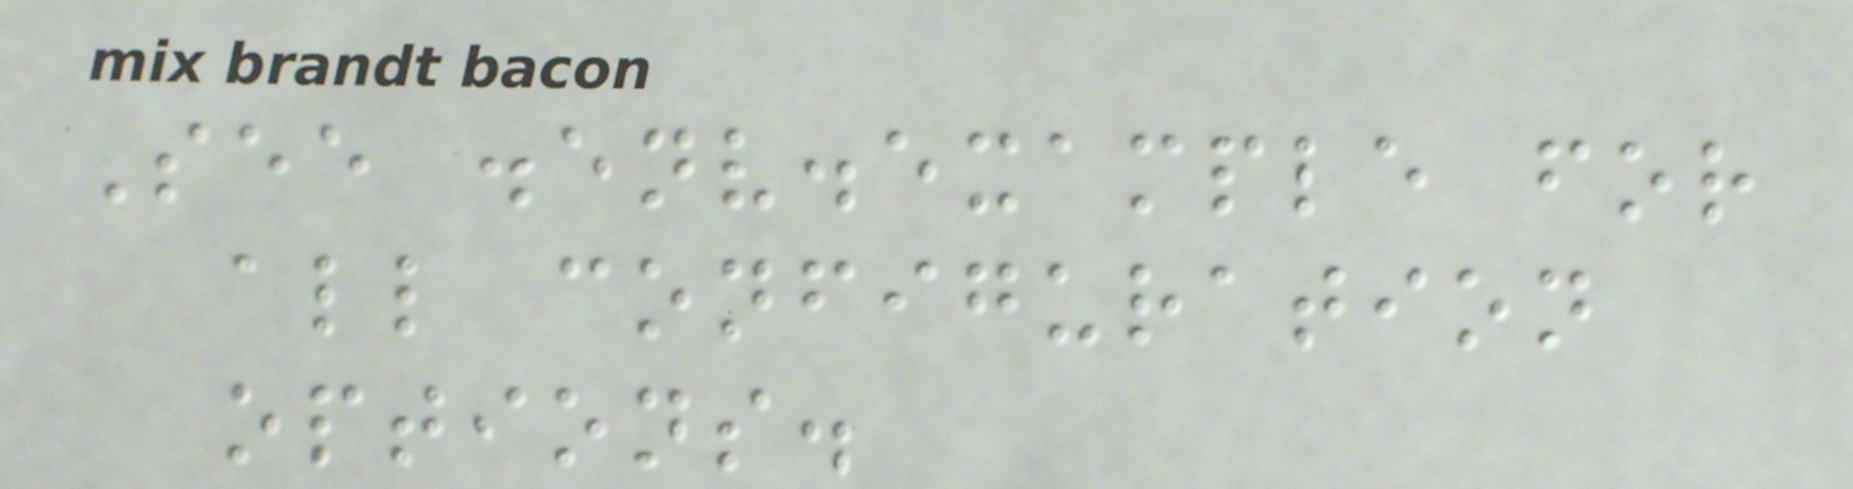See .env.example for
all configuration
options.
